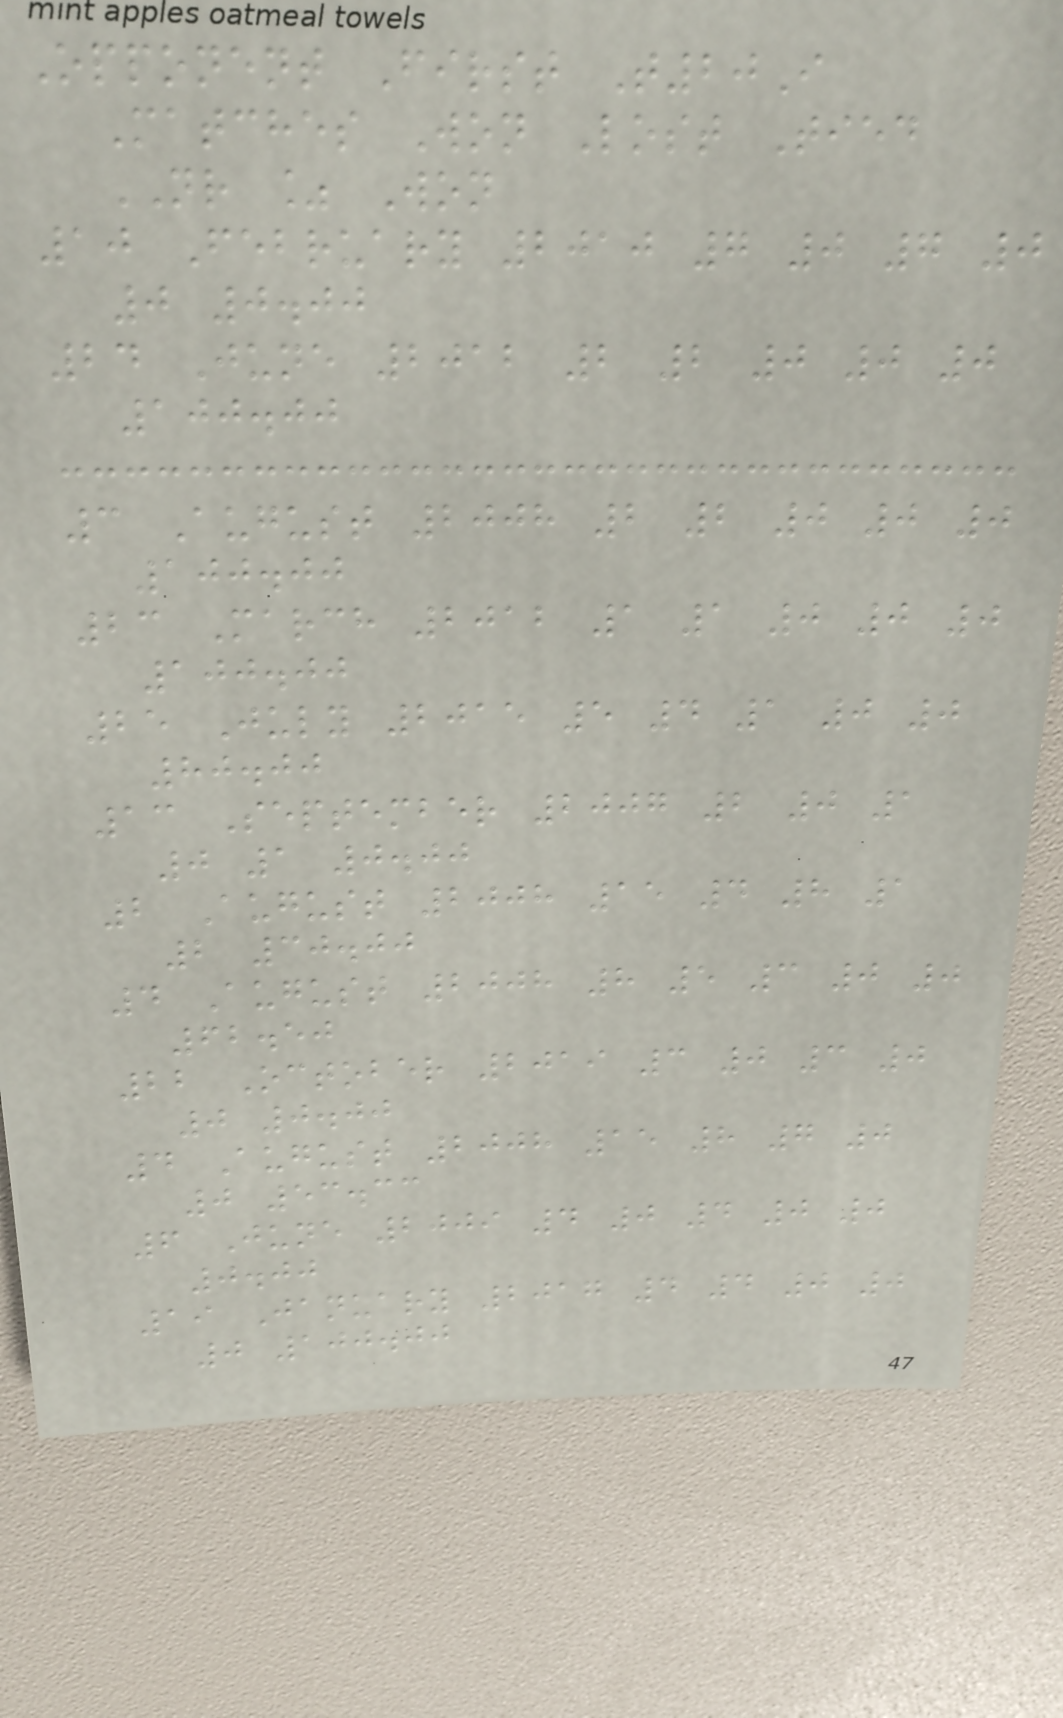Opponent First T20I
Matches Won Lost Tied
NR % Won
10 February 2010 7 0 7 0
0 0.00
24 June 2012 2 2 0 0 0
100.00
3 August 2008 2 2 0 0 0
100.00
23 March 2012 1 1 0 0 0
100.00
25 July 2015 5 4 1 0 0
80.00
13 September 2007 2 0 1
0 1 0.00
2 August 2008 15 4 8 1
2 30.00
4 August 2008 8 5 3 0 0
62.50
22 October 2019 3 0 3 0
0 0.00
4 August 2008 15 8 7 0
0 53.33
6 June 2009 4 0 4 0 0
0.00
19 January 2017 4 4 0 0
0 100.00
